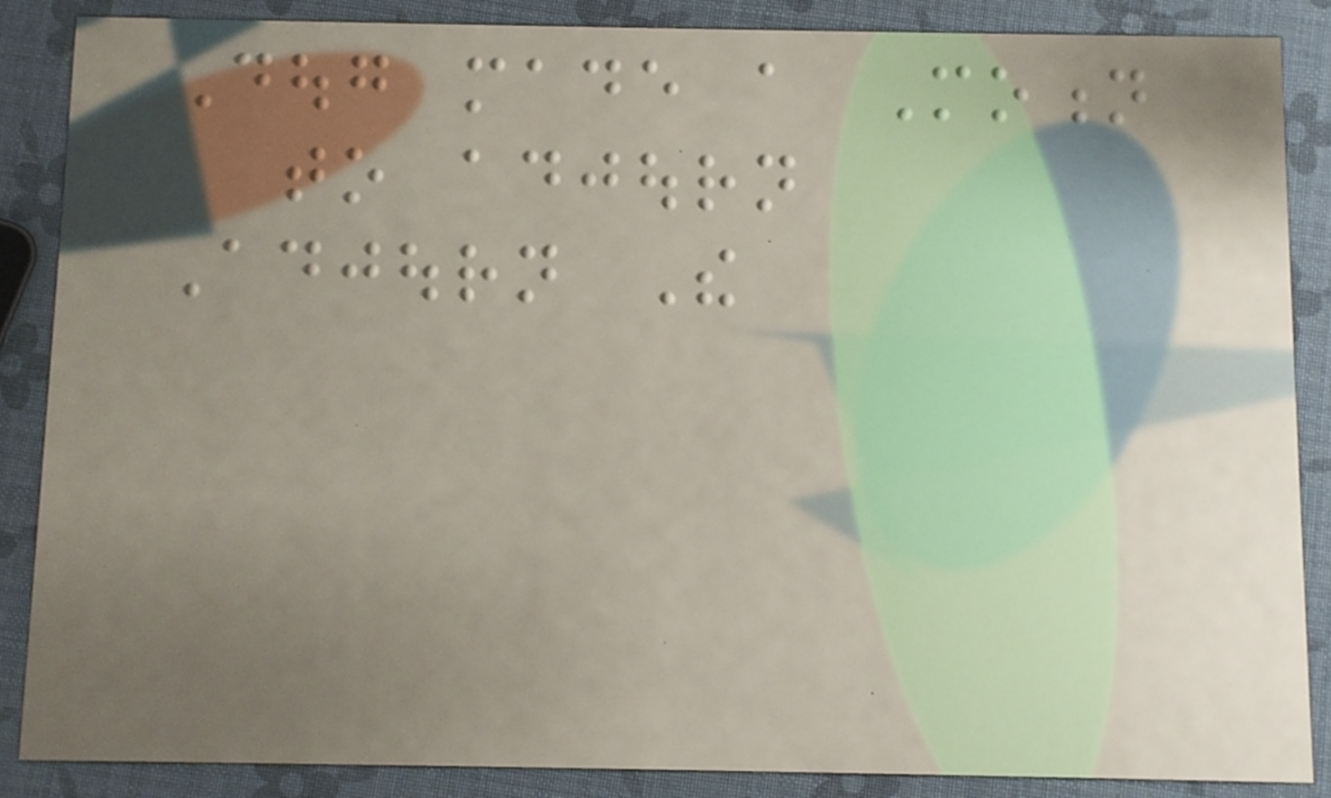Doug made a Motion
to adjourn
Adjourn The
